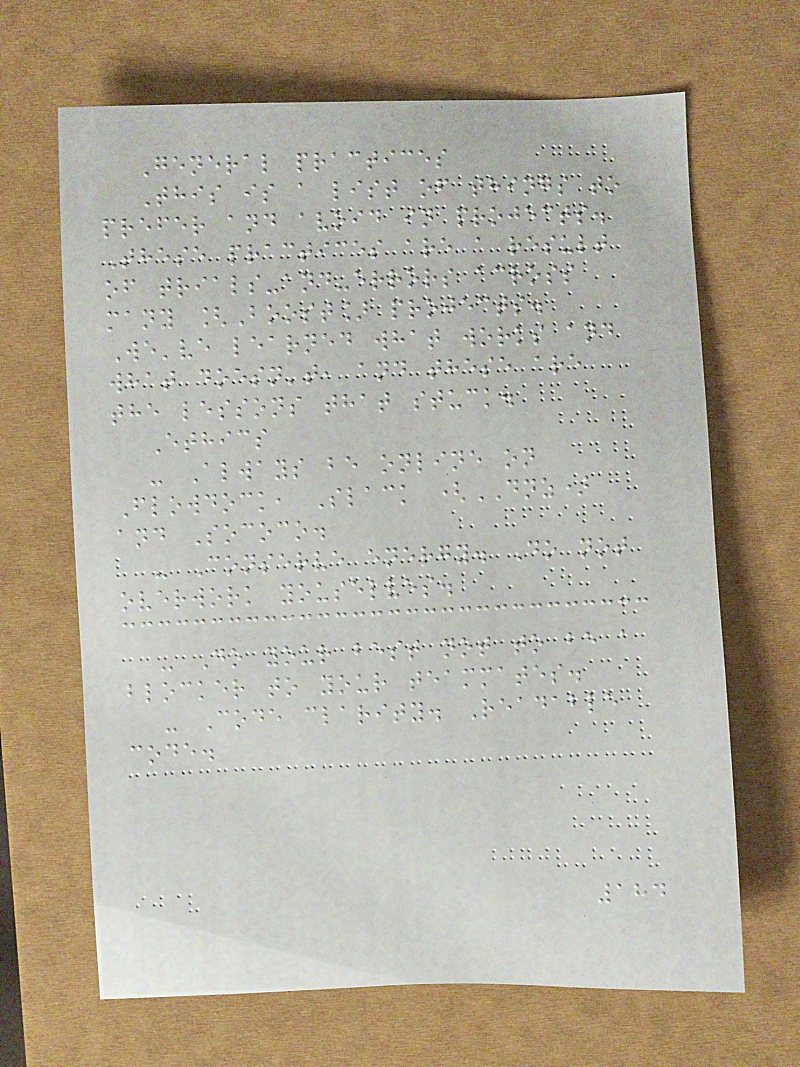General practices
This is a list of things to
prefer and avoid in projects.
These practices are a result
of trials-and-errors across
many [Boost] projects.
We've learned what works and
what doesn't, and these are
the lessons that stuck.
Ethics
- Always be online on
Flowdock, Slack (DNZ)
and Sococo.
- Conserve energy. Do not
overwork youselves.
- Do your best not to be a
blocker to your teammates.
- Code clarity. Readable
code.
184
